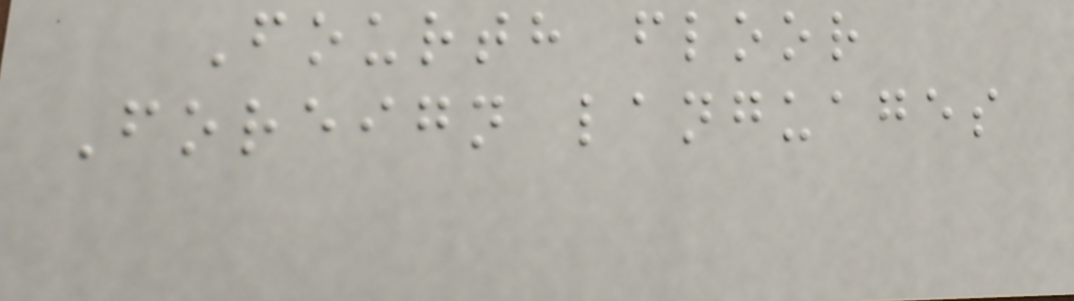Fourth floor
Foreign languages
